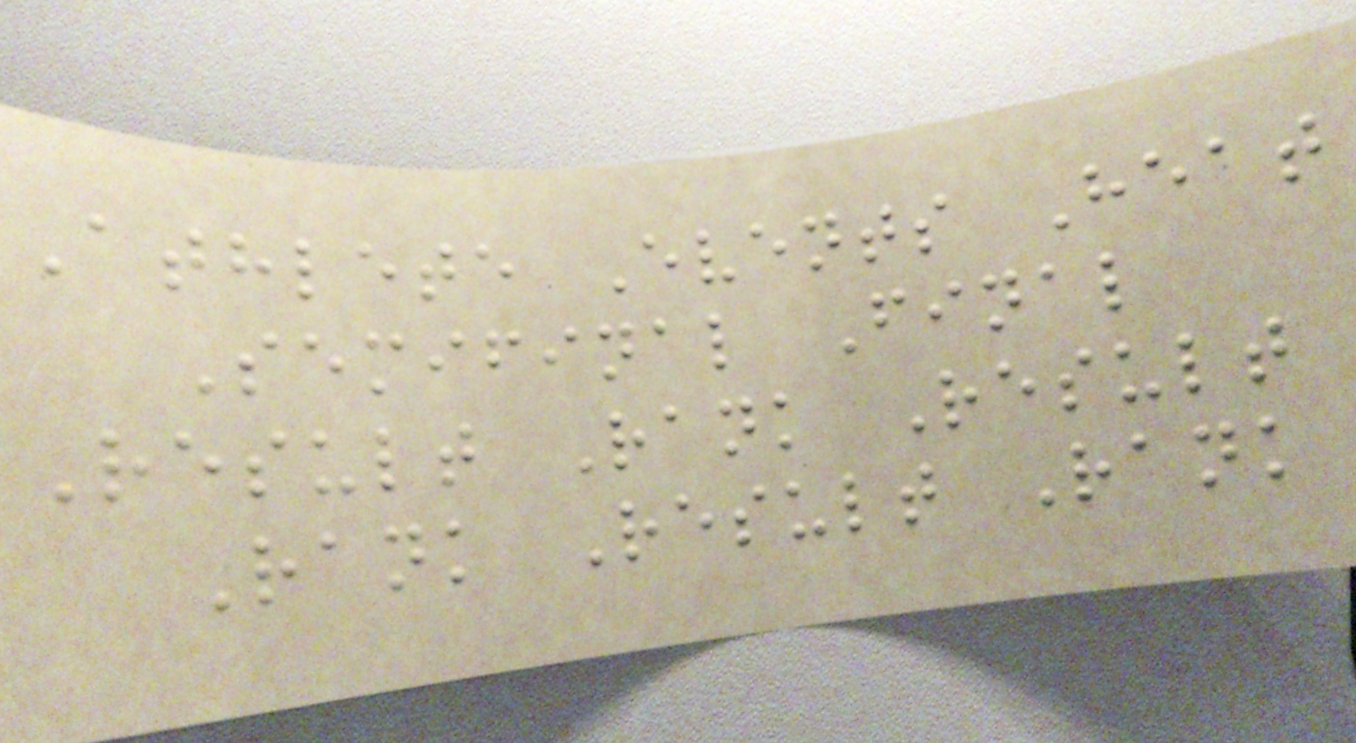Athlete Events Heat
Semifinal Final
Result Rank Result
Rank Result Rank
